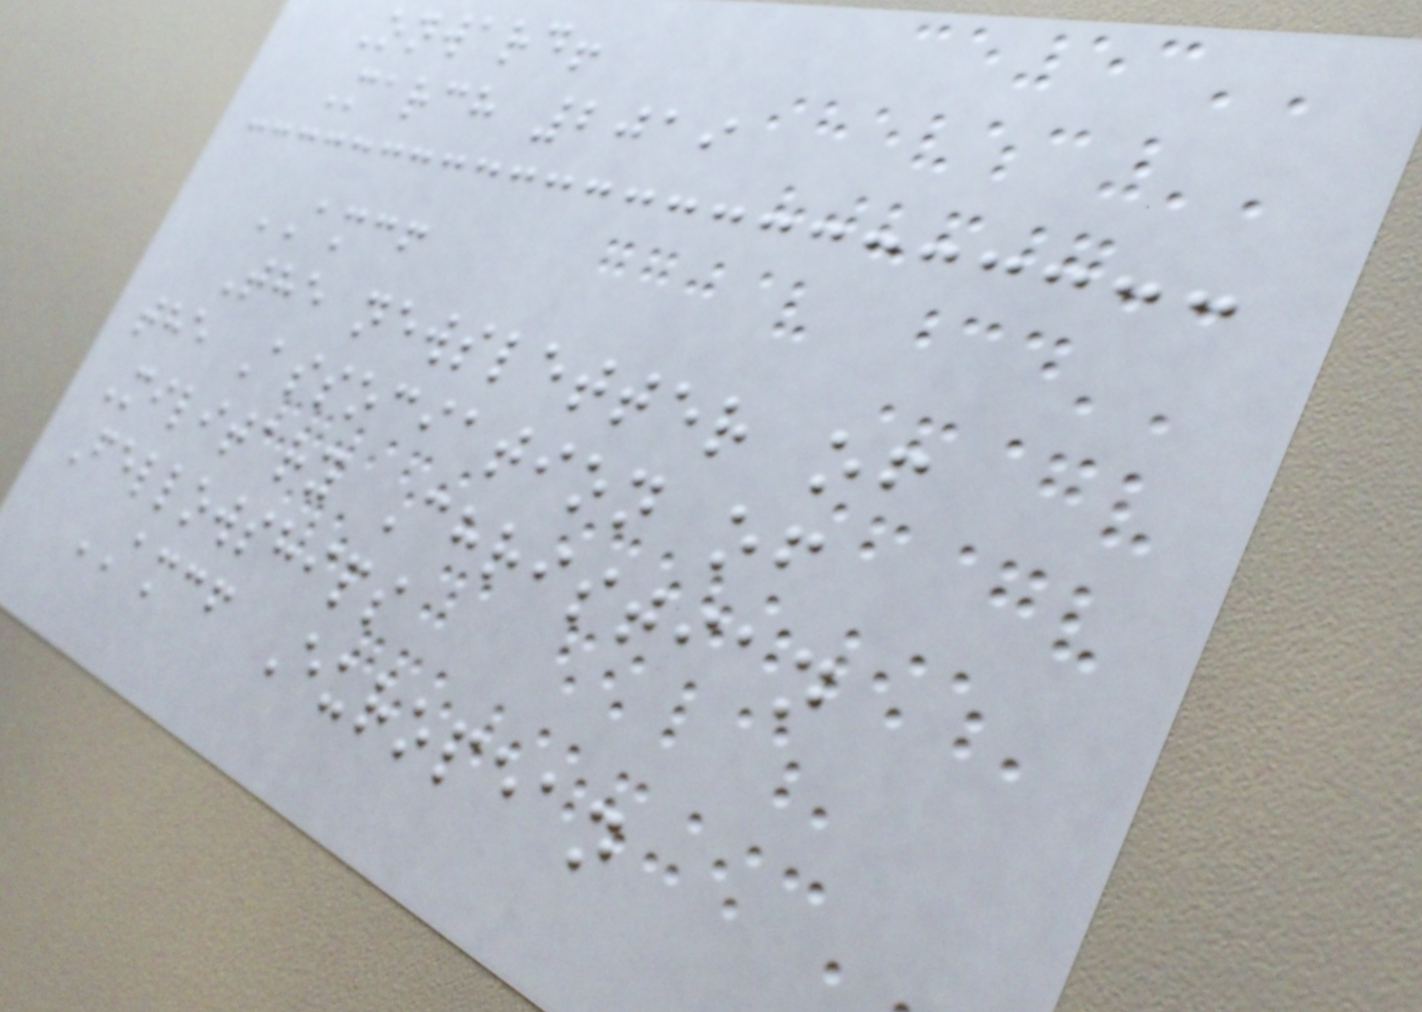Onward!
March 2019
AMCF
The newsletter of
the Association of
Military Christian
Fellowships
AMCF European
